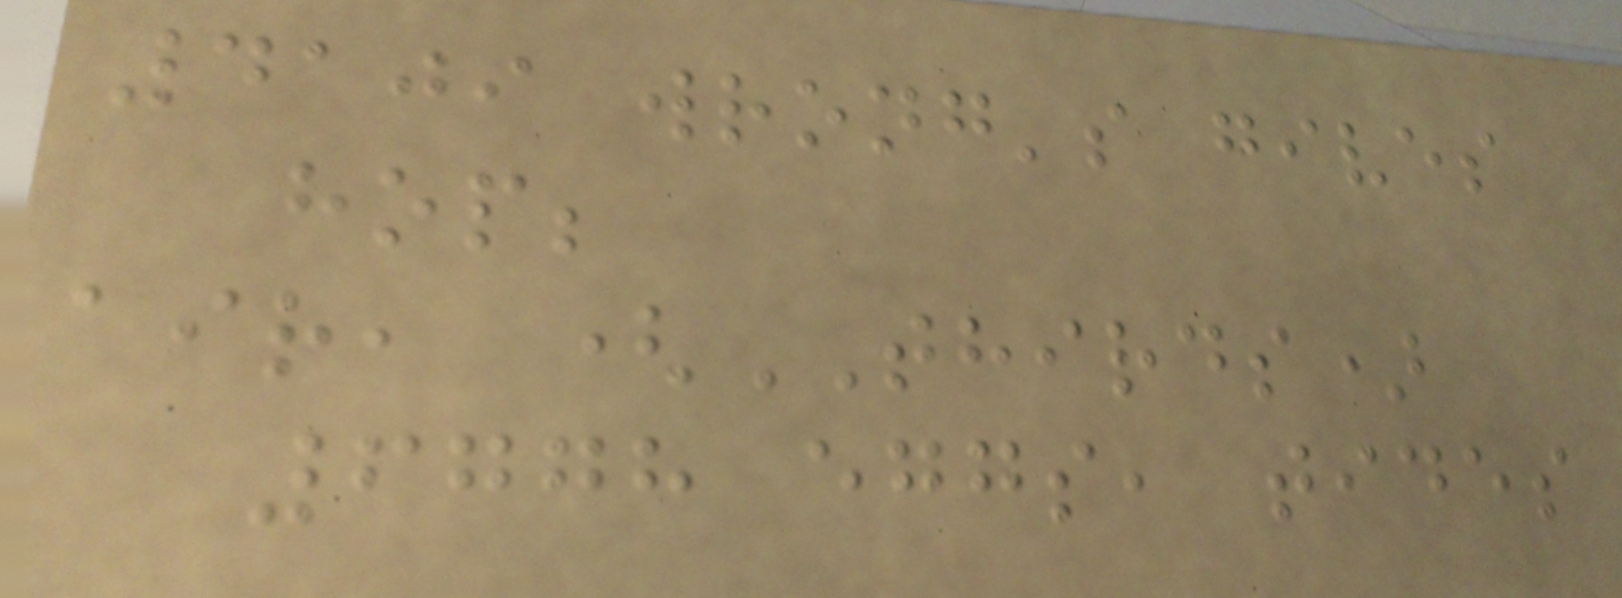4109 wrong's gives
hop;
air, (THIRDS)
6778 eggs, tides
